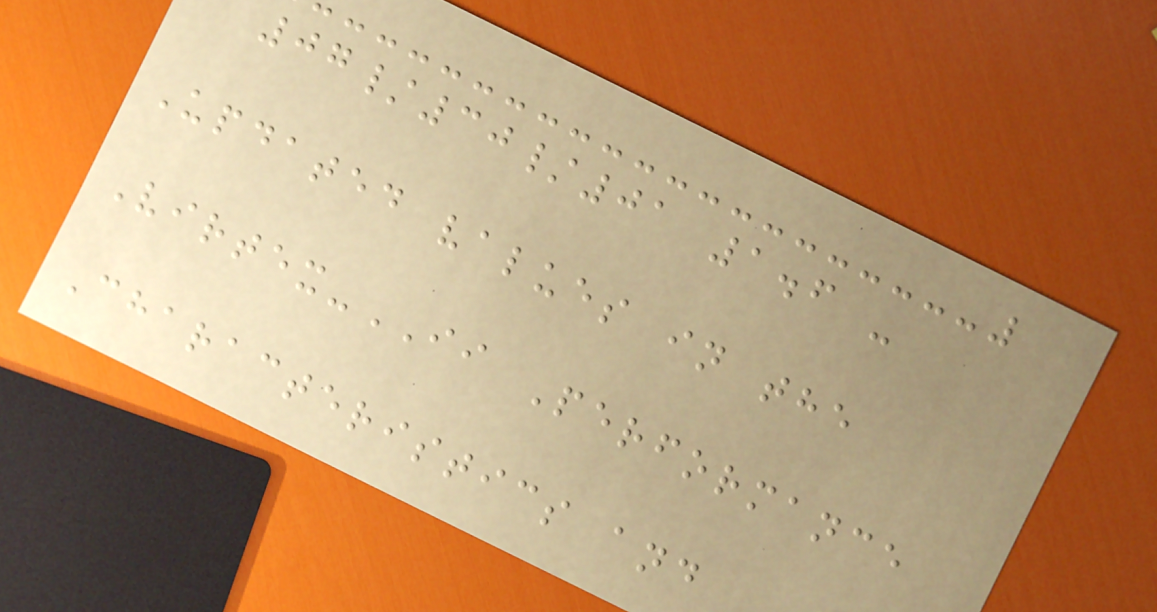07/30/01 1.6 -
Updated values in the
Virtex-II Performance
Characteristics and
